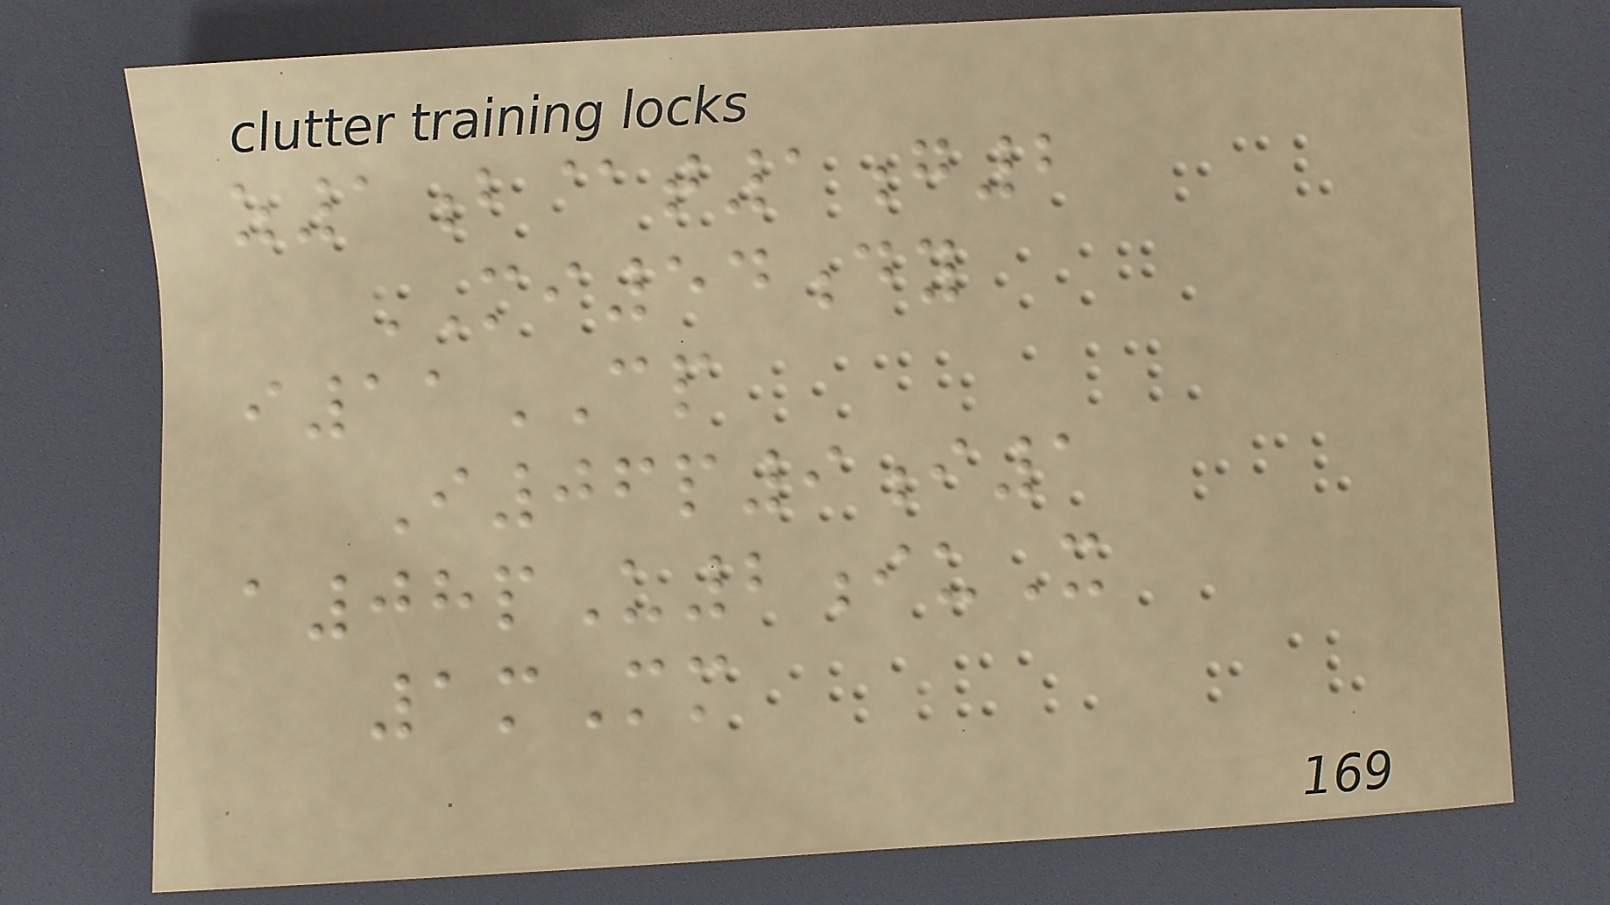z1b@t1g2
MI54dy
i11CP
I06p9i1
a08pU2iuX
1mMm
